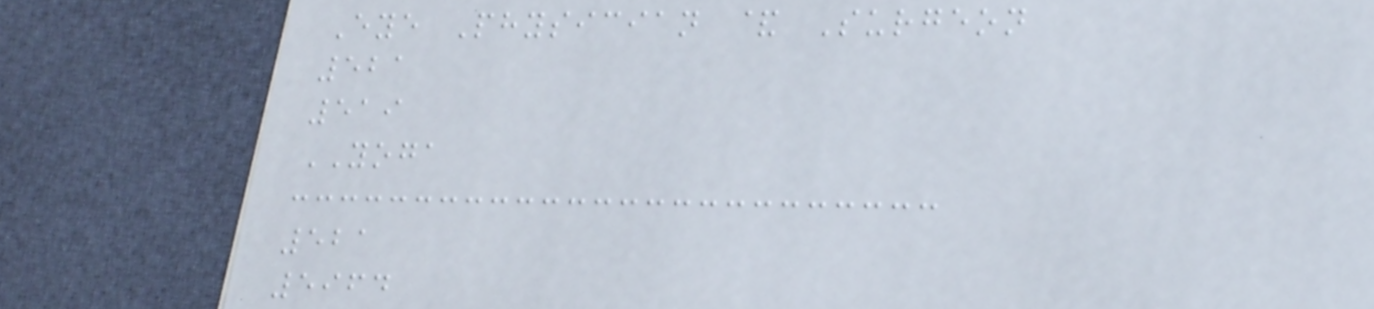Eye Physician & Surgeon
521
519
YOGA
521
5964
